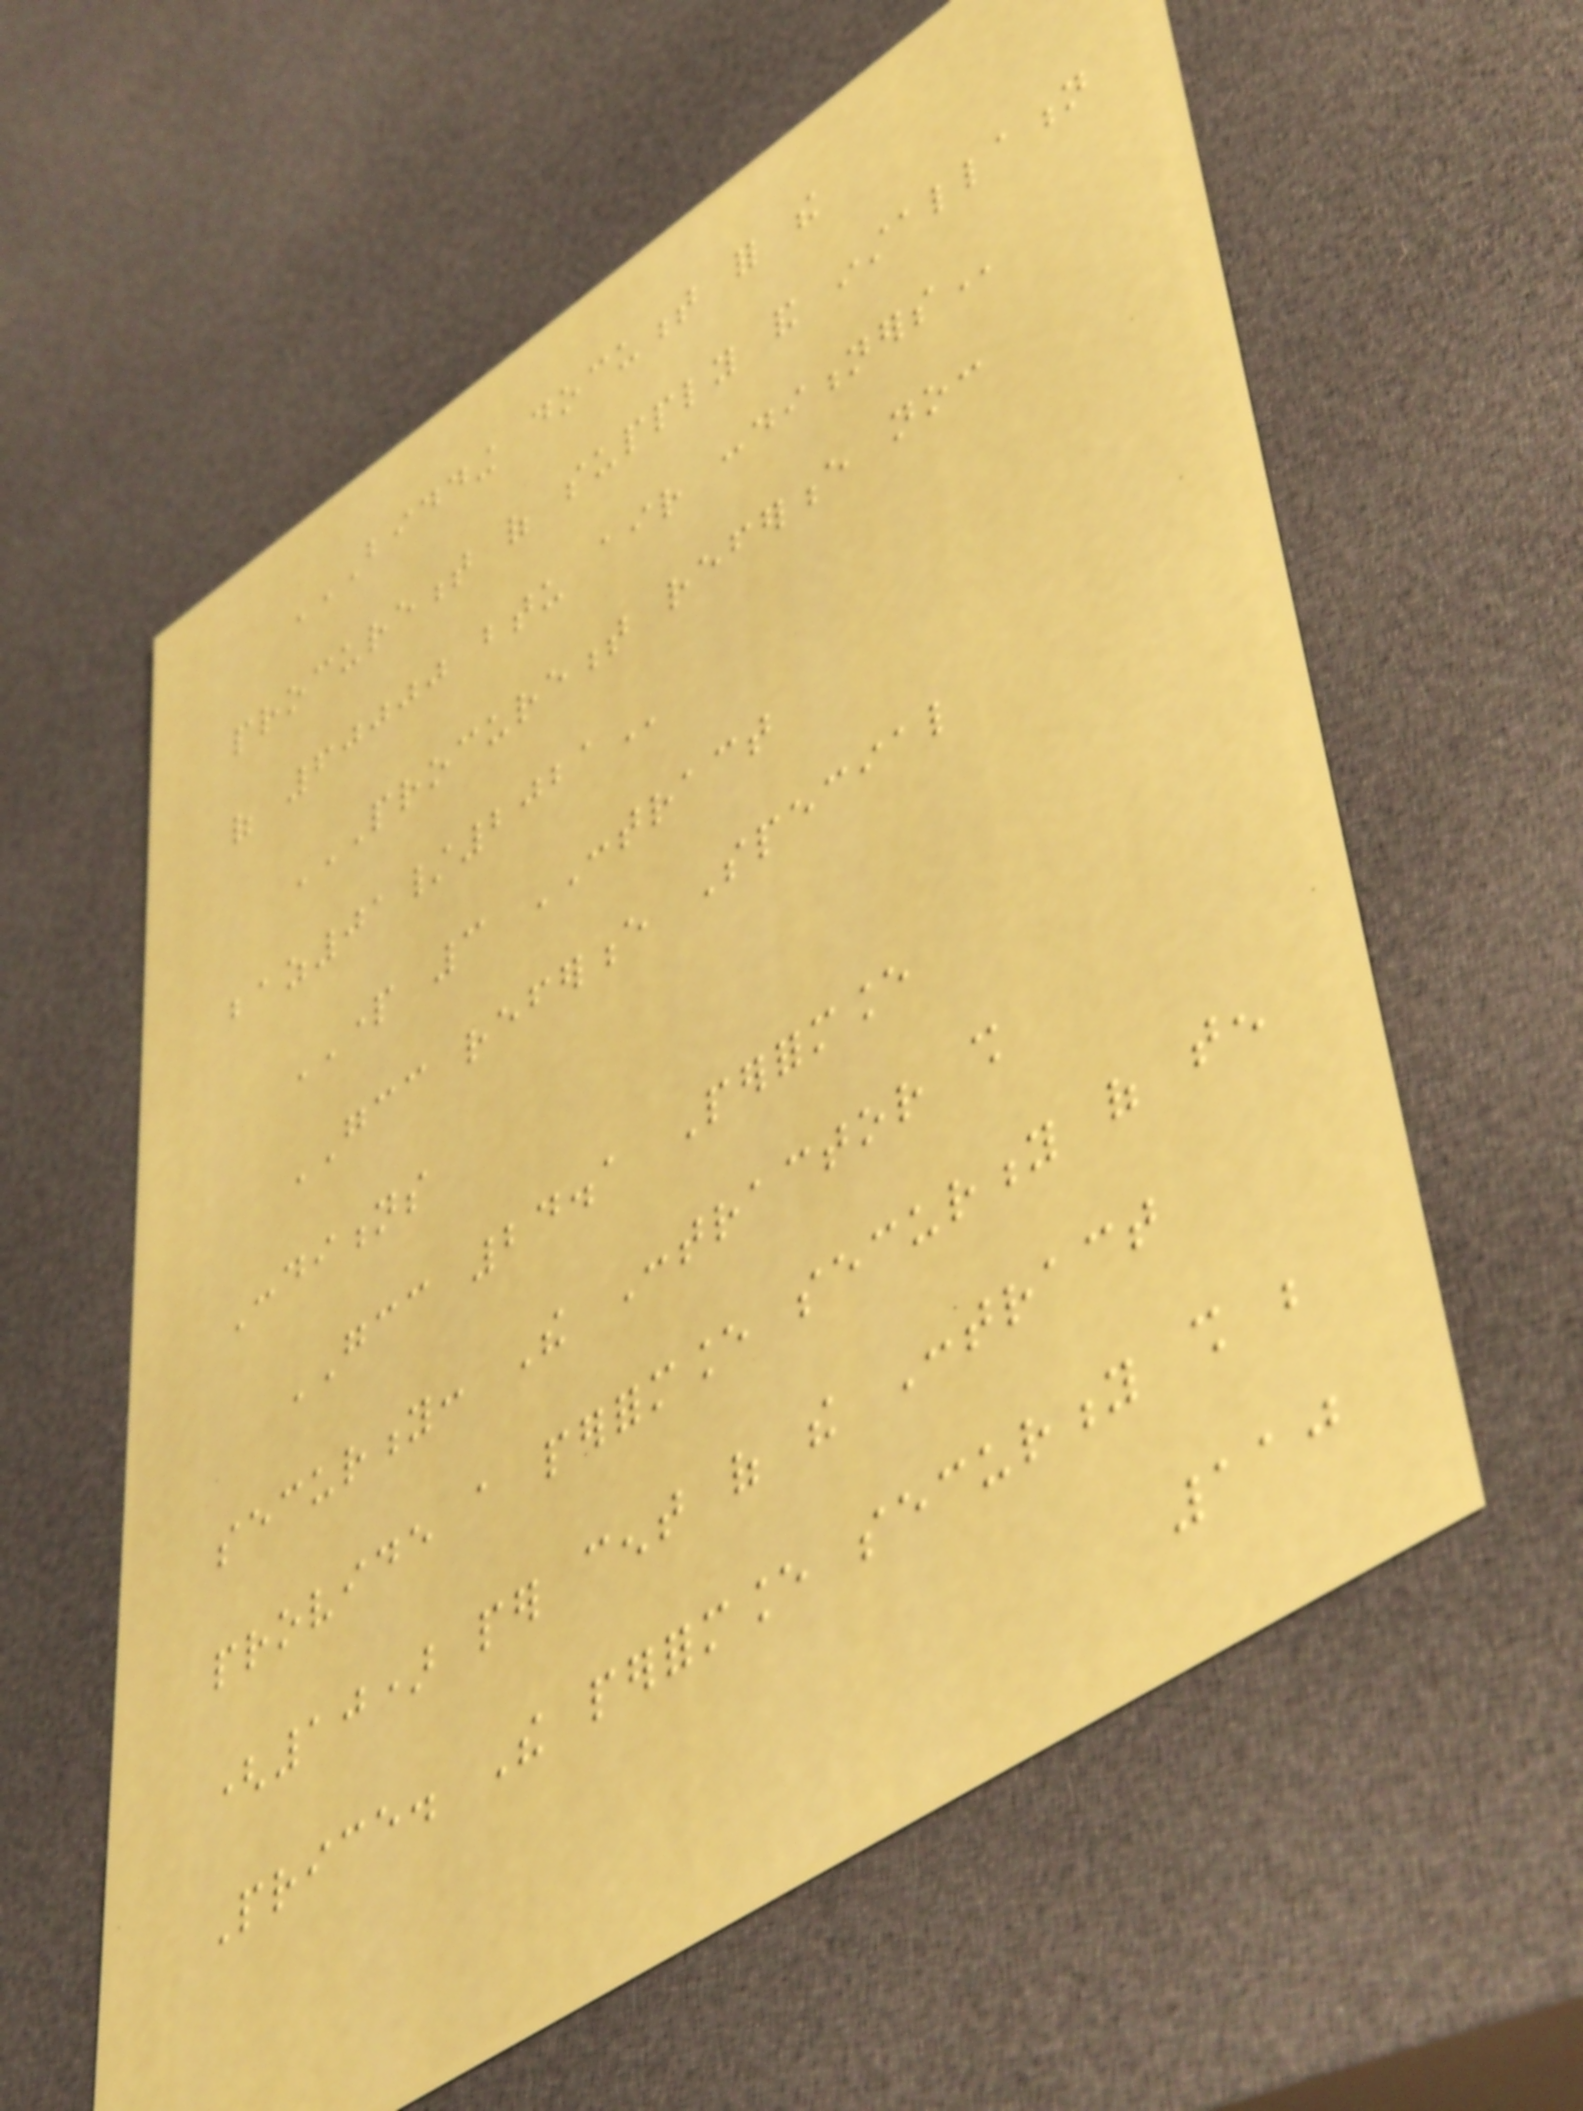BIDDING DOCUMENT FOR THE
PROCUREMENT OF SUPPLY AND INSTALLATION
OF 60000 BTU AIR CONDITIONERS
PROCUREMENT REFERENCE NO:
BAZ01/2021
PART 3 CONTRACT
GCC reference Special
Conditions
GCC 24.1 Performance
security: The Contractor shall
provide a performance security of ten
(10) per cent of the Contract
Price. The performance security shall be
110
